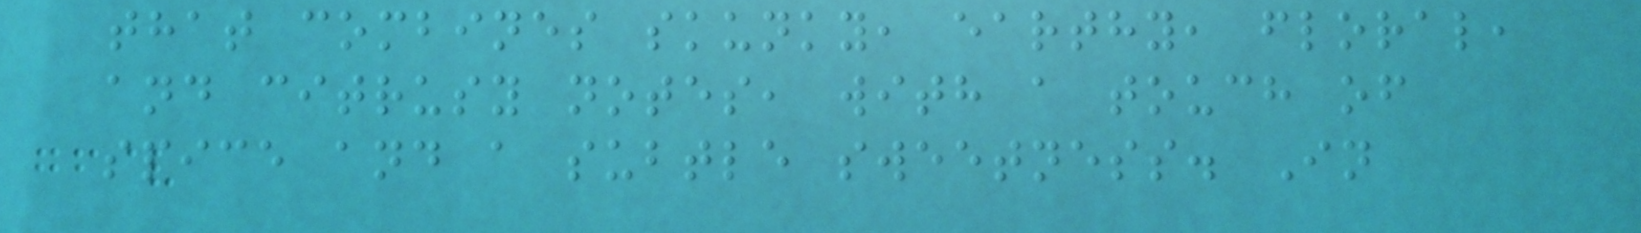that combines skunky, earthy, floral,
and citrusy notes, with a touch of
spice and a subtle sweetness. In
